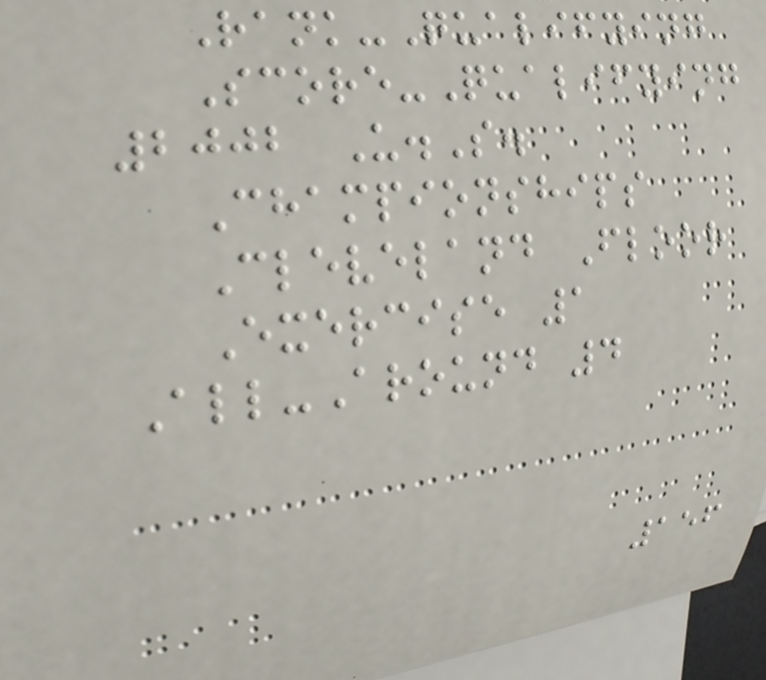Rank-Qualifying
Score-Qualifying
2002 U.S.
Championships
Cleveland Floor
Exercise 1
All-Around 4
156
